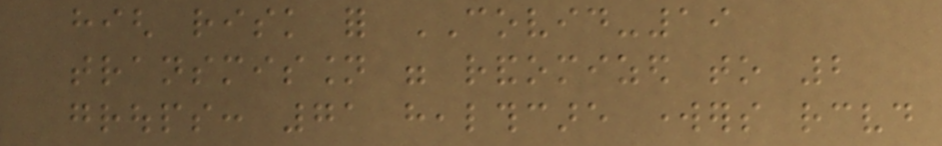high risk for COVID-19
transmission were randomized to 2
groups: 71 healthcare workers received
